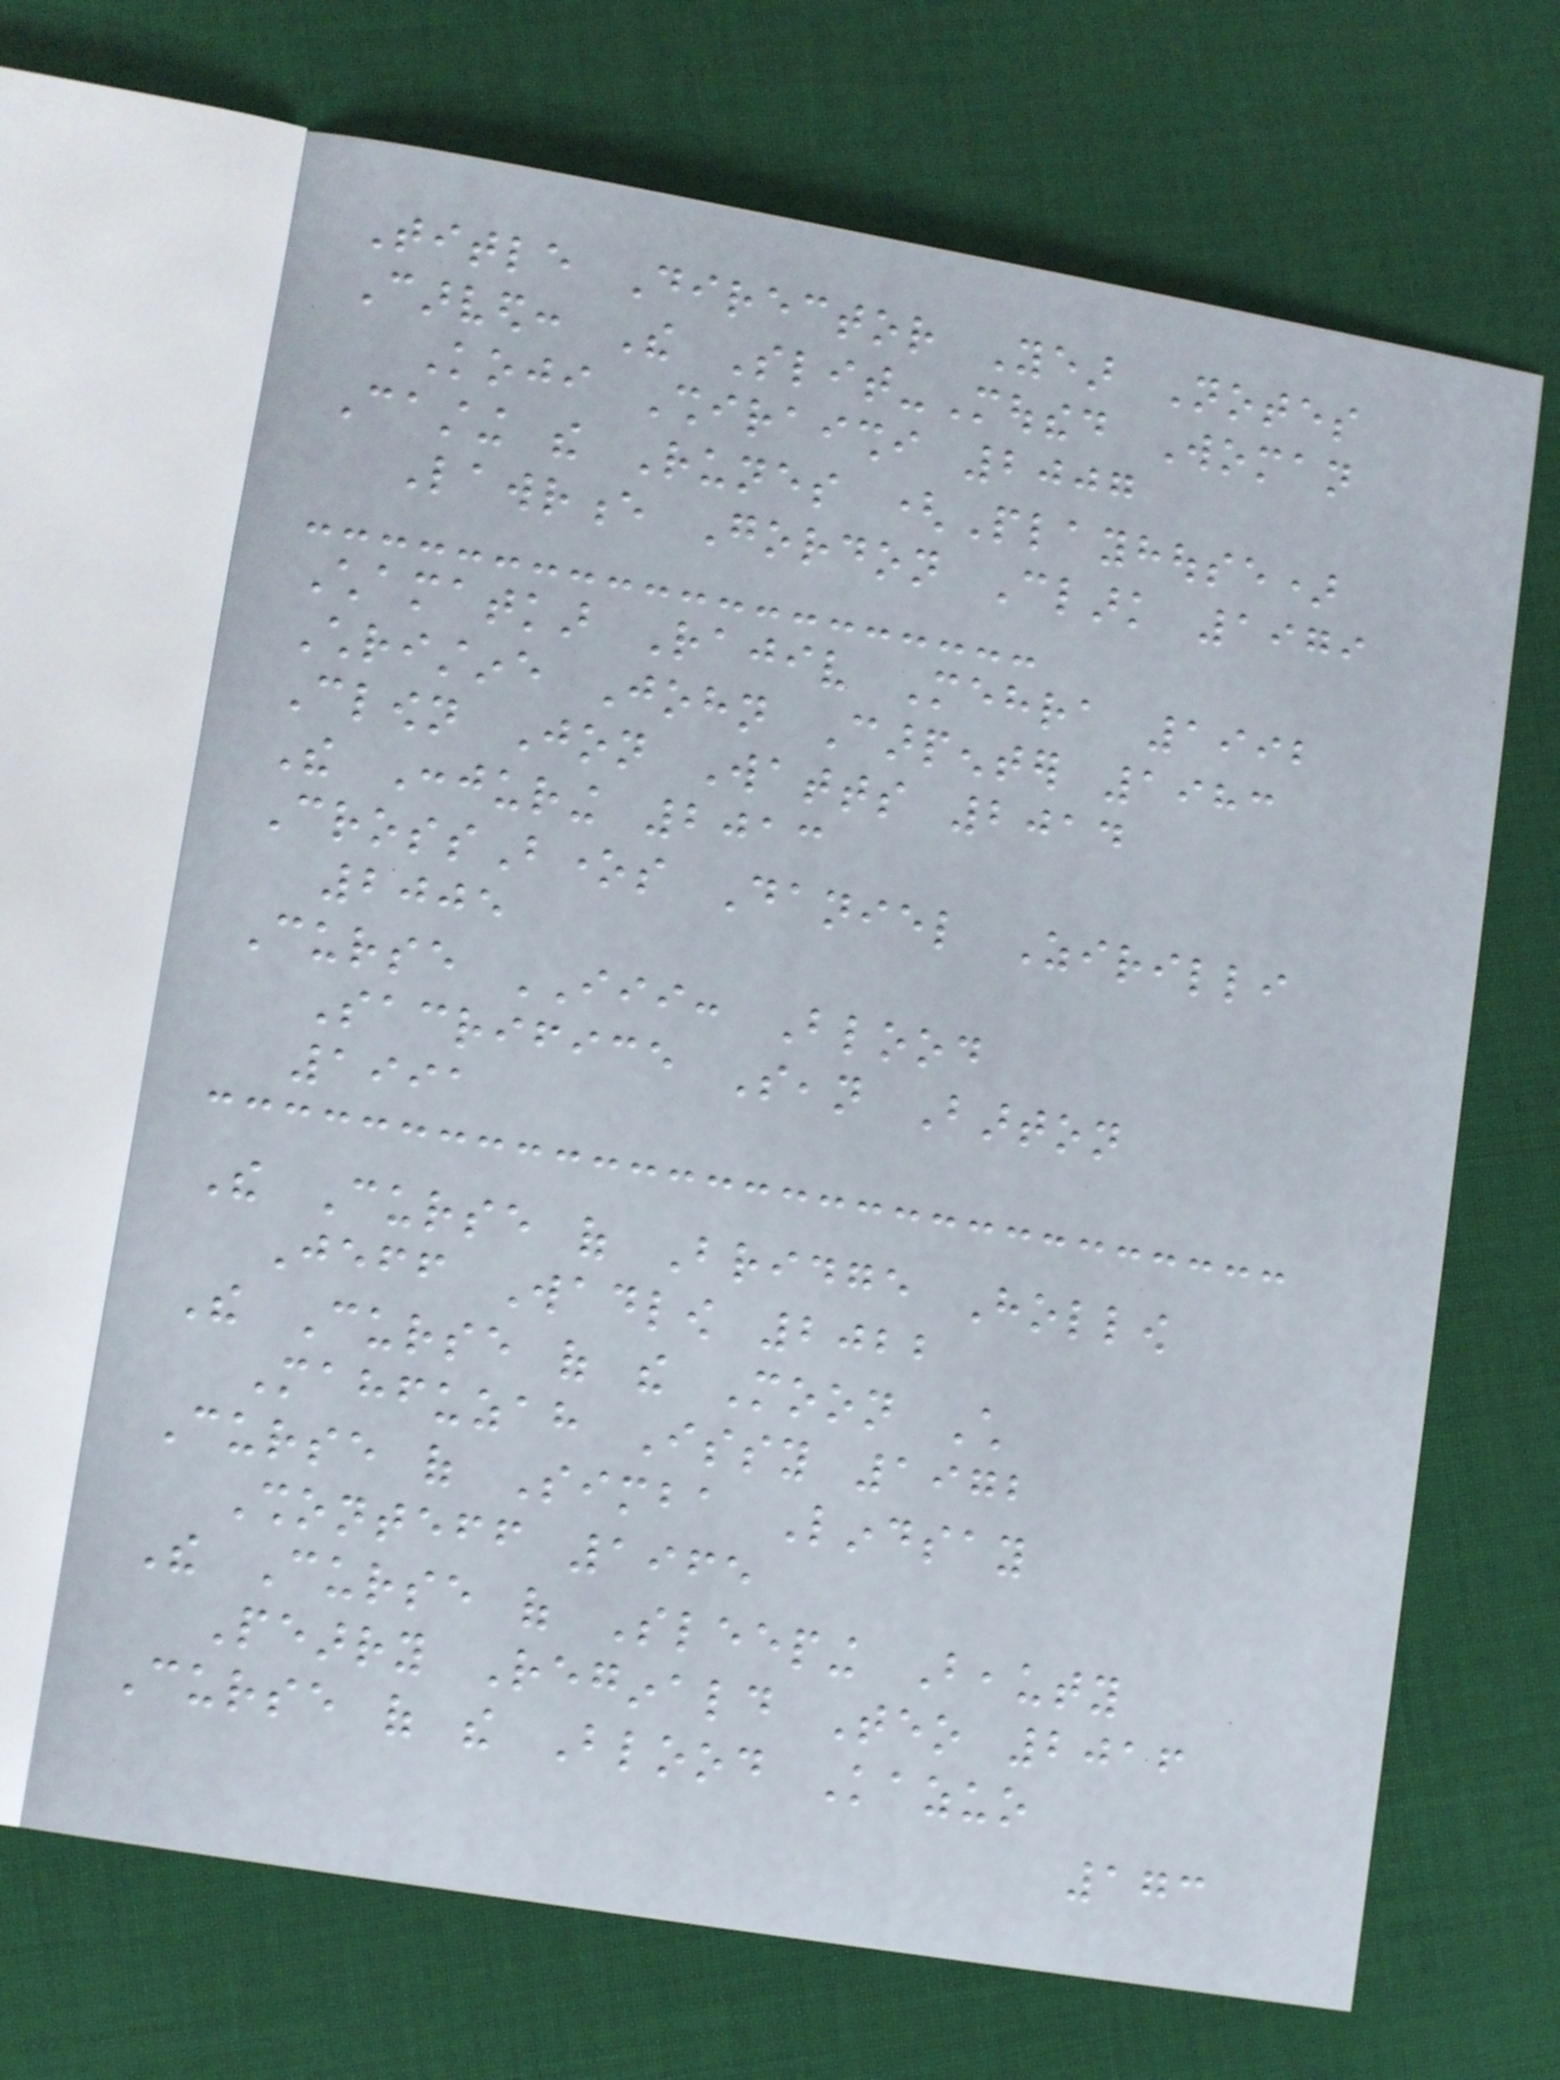Title Director Year Notes
Carved: The Slit-Mouthed Woman
Koji Shiraishi 2007
Casting the Runes (Playhouse)
Lawrence Gordon Clark 1979
Chamatkar Rajiv Mehra 1992
Christine John Carpenter 1983
Clown Jon Watts 2014
The Conjuring 2013
CrossBones Daniel Zirilli
2005
Curse III: Blood
Sacrifice Sean Barton
1991
The Curse of Bridge Hollow
Jeff Wadlow 2022
The Curse of the Moon Child
Mahfuzah Issy 1972
Curse of Simba Lindsay
Shonteff 1965
The Curse of Sleeping Beauty
Pearry Reginald Teo 2016
Curse of the Blood Kazuo
173
